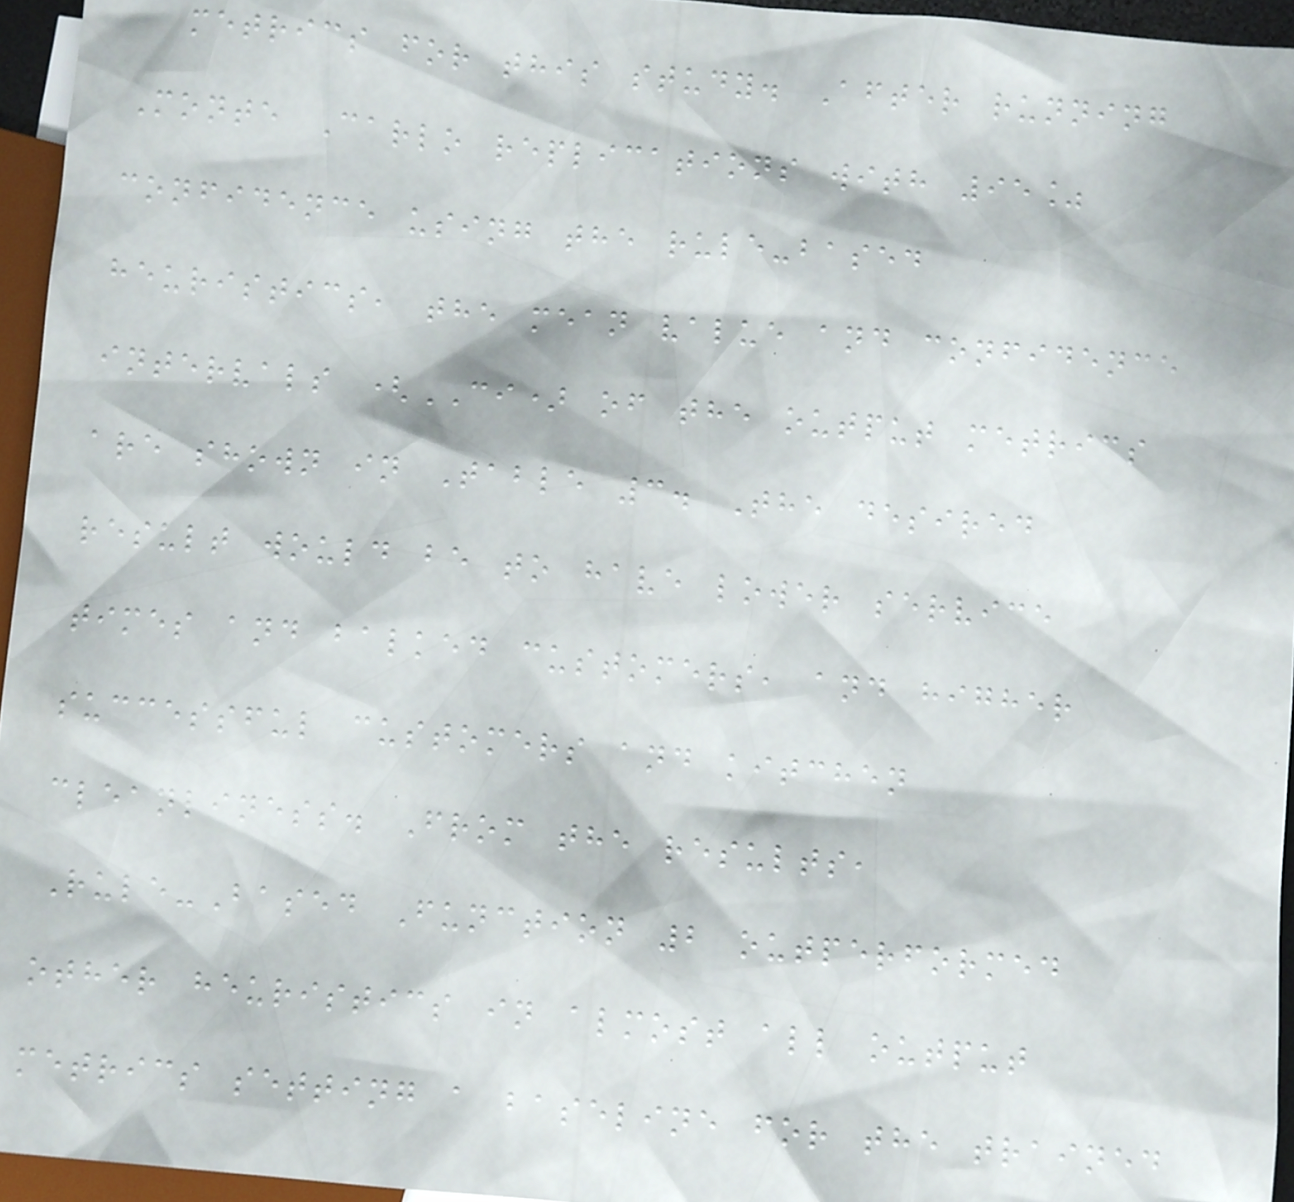metrics for this study. After running
Monte Carlo replications with 95%
confidence using the rule-based
heuristics, the mean value and confidence
intervals (CI) of the output metrics
are shown in Table 3. The desired
result would be to have lower service
times and balked customers, and higher
successful customers and kitchen
cleanliness. From the results,
Rule-Based Function 2 outperformed
other heuristics in almost all output
metrics setting a baseline for the trained
